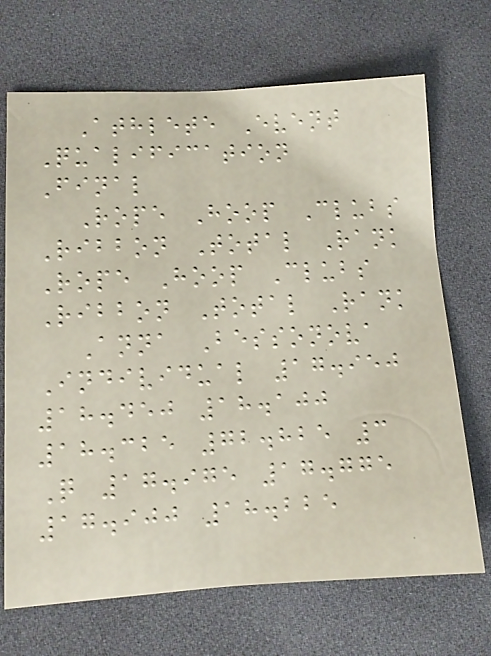Athlete Event
Qualification
Final
Rope Hoop Clubs
Ribbon Total Rank
Rope Hoop Clubs
Ribbon Total Rank
Anna Bessonova
Individual 17.950
18.450 18.100
18.325 72.825 3
Q 17.975 17.775
17.900 18.225
